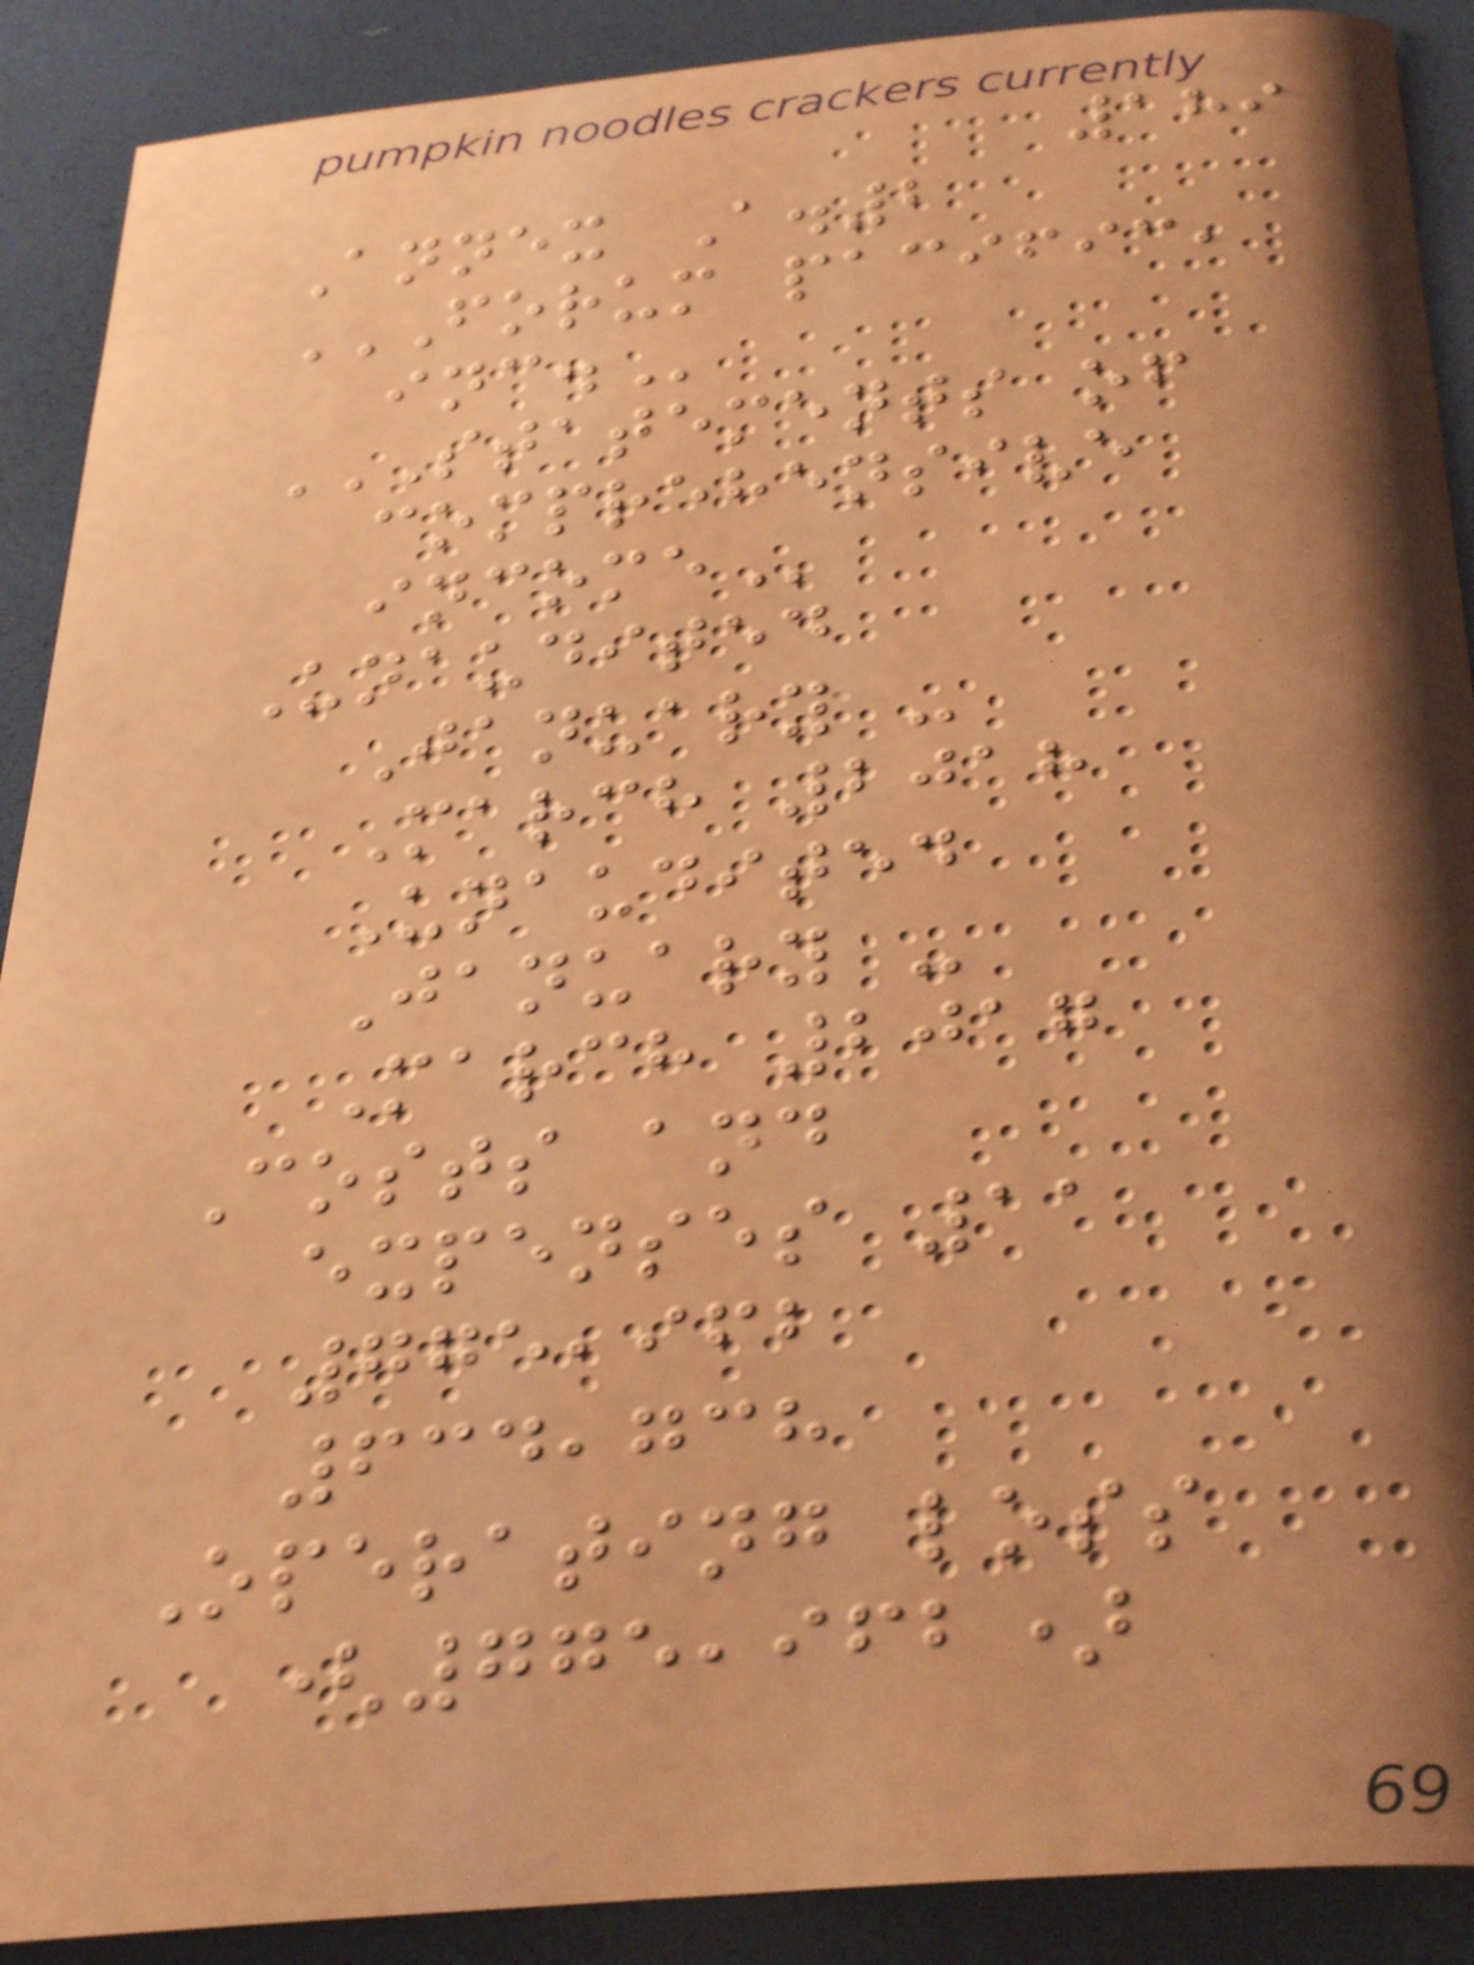189
Annex A.2
FORUM PACIFIC,
INC.
STATEMENTS OF
COMPREHENSIVE
INCOME
Unaudited
January -
March 2018
Unaudited
January -
March 2017
Costs and
expenses 11
775,962
634,738
Operating loss
(775,962)
